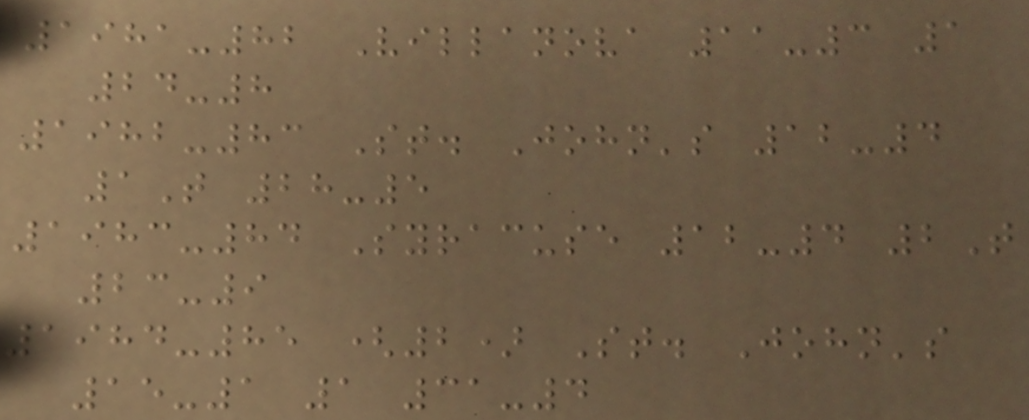1981-82 Villanova 11-3 1
24-8
1982-83 St. John's 12-4
1T 28-5
1983-84 Syracuse 12-4 2T
23-9
1984-85 (2) St. John's
15-1 1 31-4
